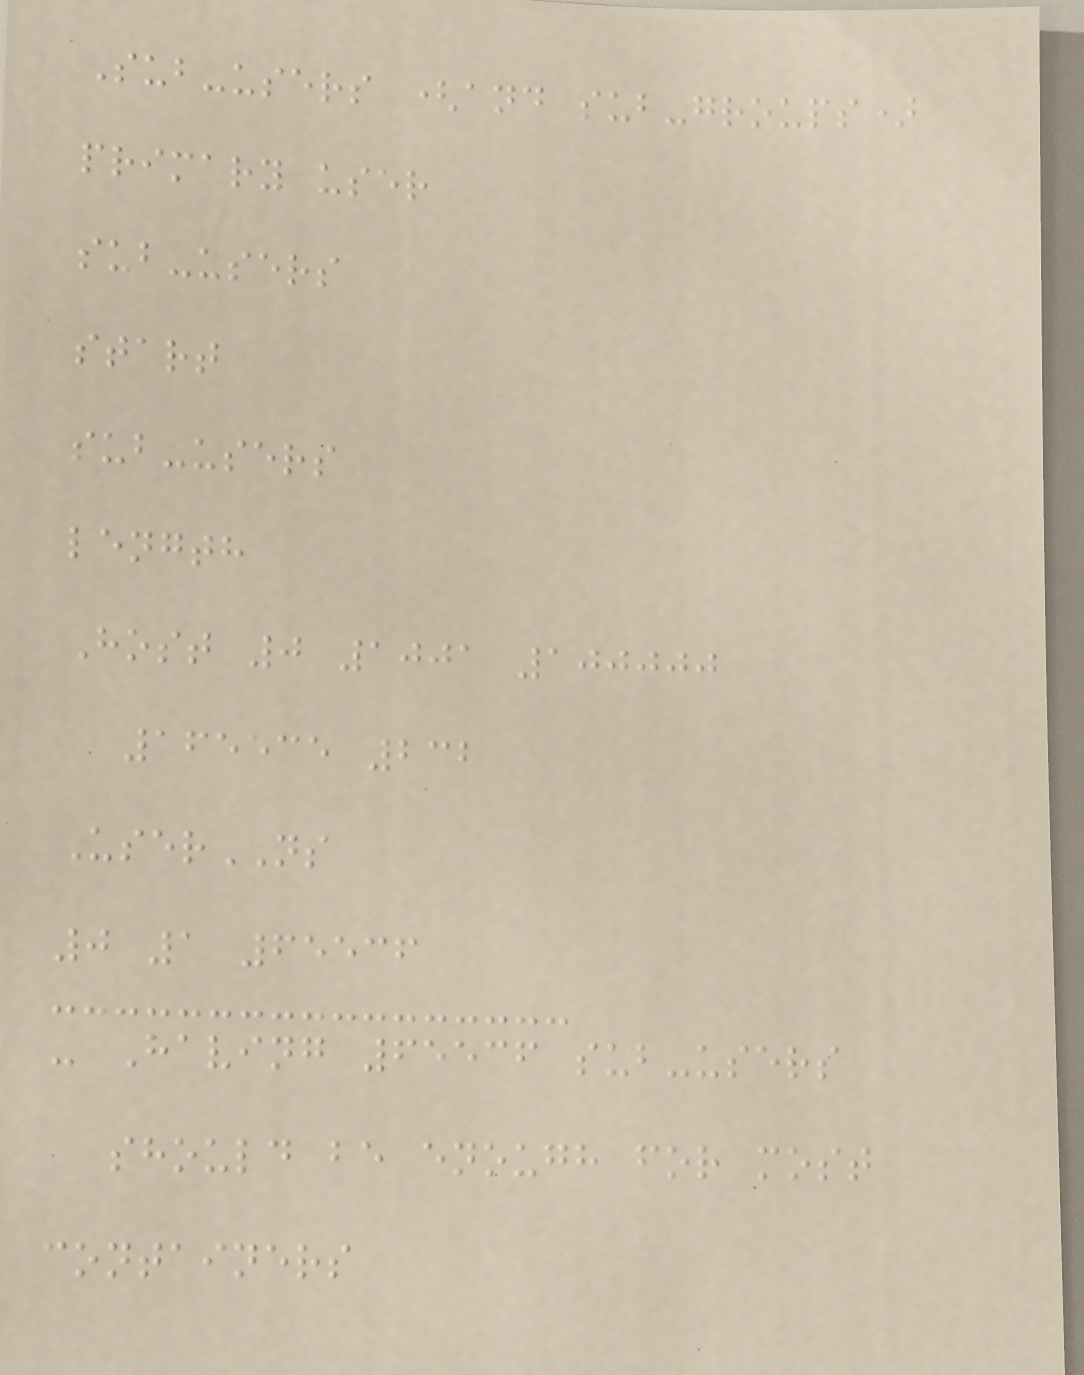Sub-users (and sub-groups)
primary user
sub-users
start
sub-users
length
Host 0 1001 100000
165535 232
UserNS
0 1 65536
- Having 65536 sub-users
should be enough for most
containers
